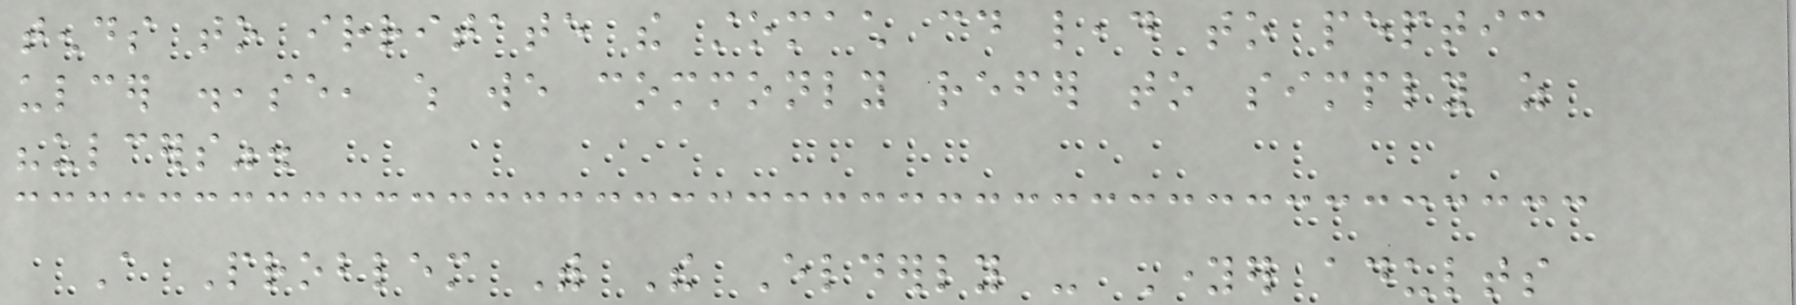tends to irritate the stomach could lead to peptic
ulcer disease, which we commonly refer to simply as
"ulcers".
A Problem With The Elderly - Younger adults
